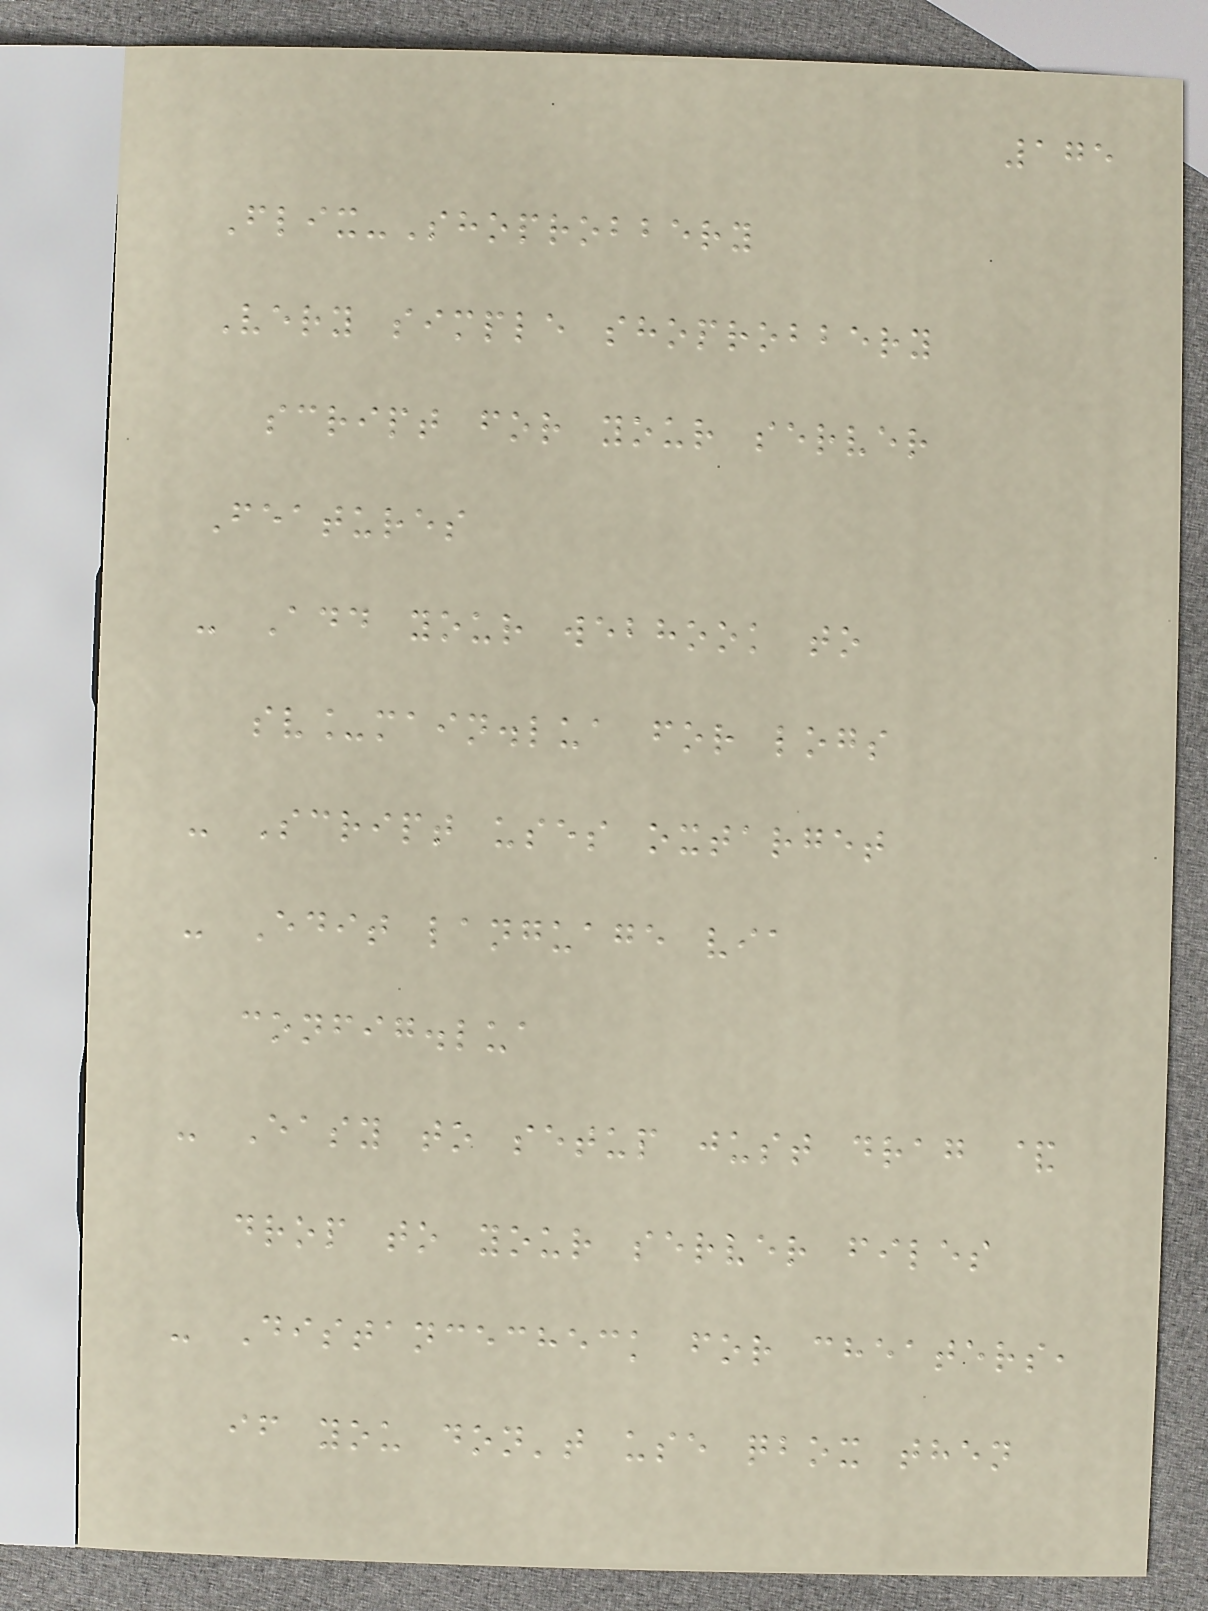175
Flix-Shoprobbery
Very simple shoprobbery
script for your server
Features
- Add your webhook to
sv_main.lua for logs
- Script uses oxtarget
- Edit language via
config.lua
- Easy to setup just drag &
drop to your server files
- Distancecheck for cheaters,
if you don't use qbox then
